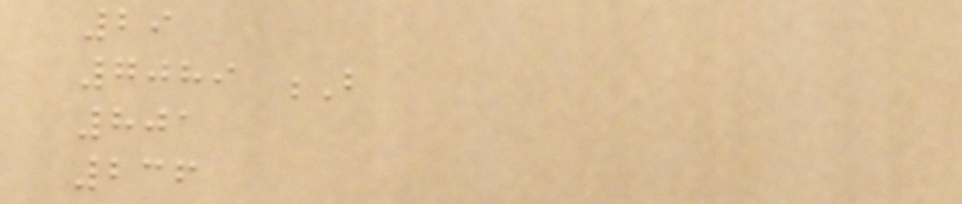29
7089 B
801
236
